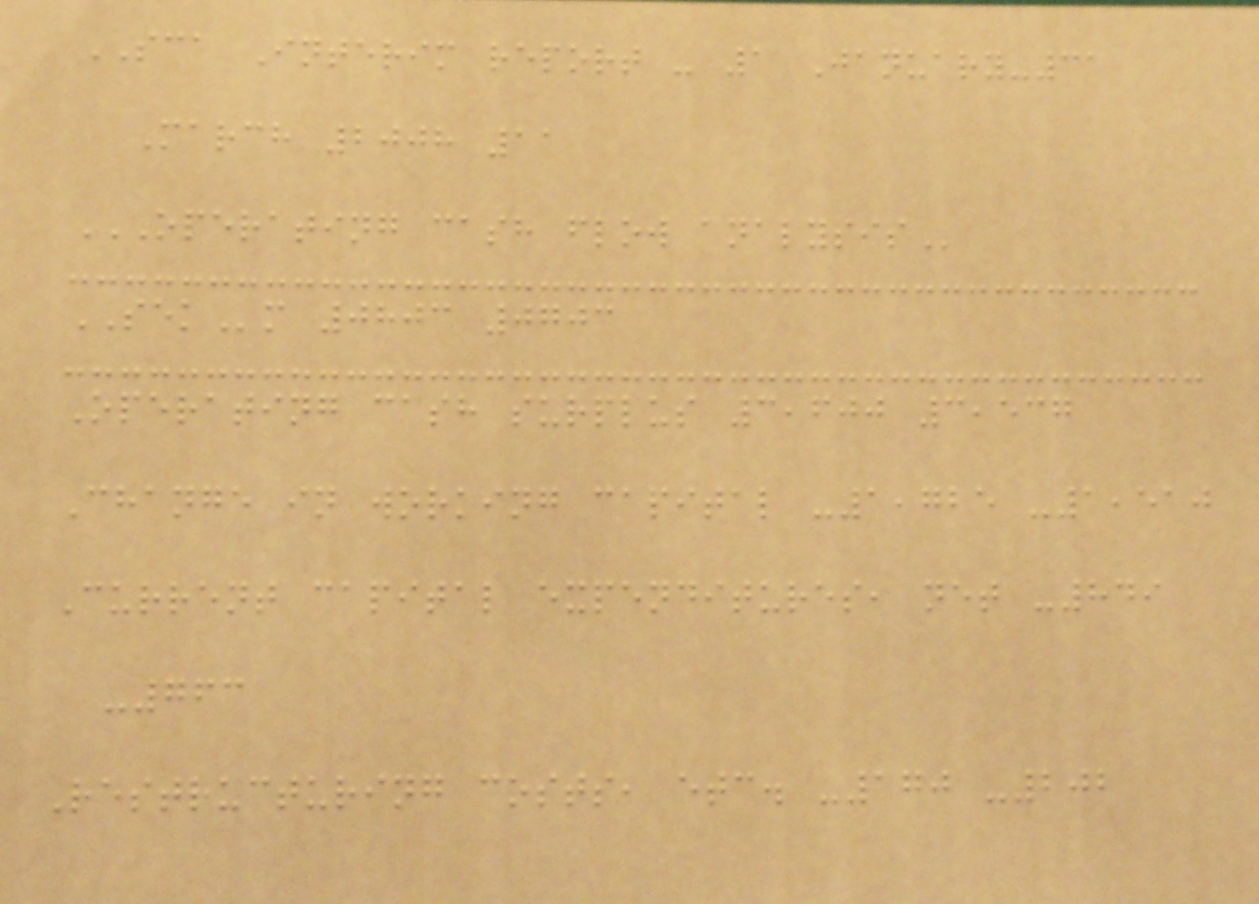SCA Interim report - 1 January-31
March 2008 11
OPERATING CASH FLOW ANALYSIS
SEKm 0803 0703
Operating cash surplus 3,600 3,537
Change in working capital -1,725 -1,510
Current capital expenditures, net -849
-763
Restructuring costs, etc. -170 -202
